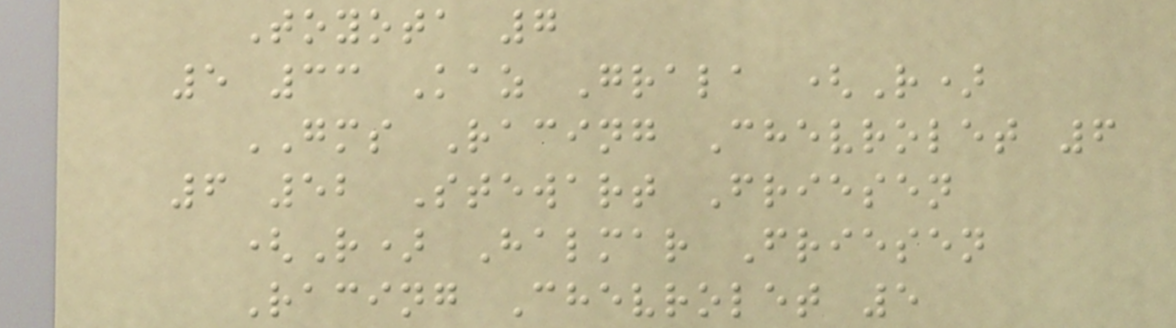Toyota 7
5 33 Kaz Grala (R)
GMS Racing Chevrolet 6
6 52 Stewart Friesen
(R) Halmar Friesen
Racing Chevrolet 5
